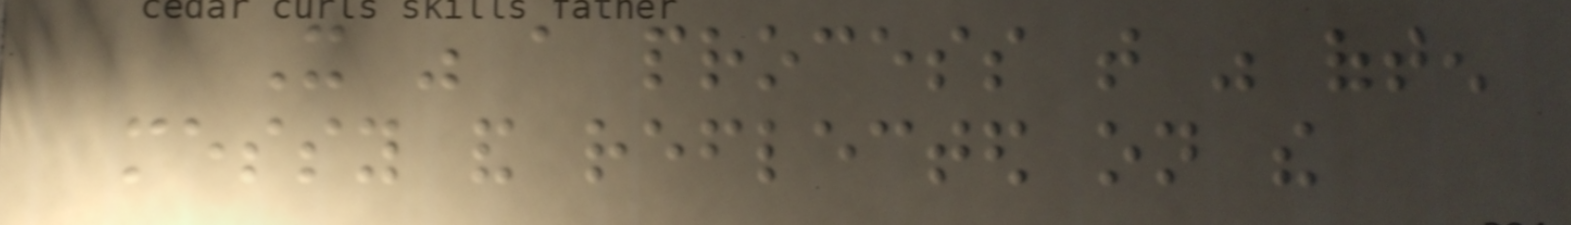It was a process that was often
messy and reflected on the
